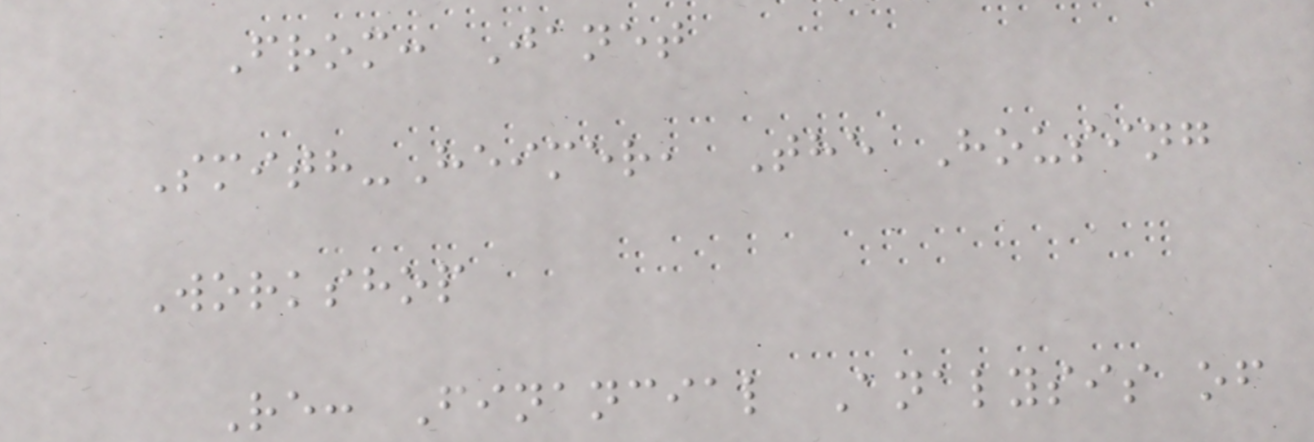From: Janet
Smith-Heimer, The Housing
Workshop
Re: Financial Analysis of
